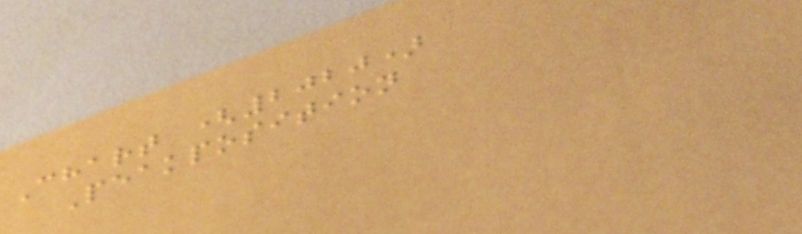Chart (2020)
Peakposition
